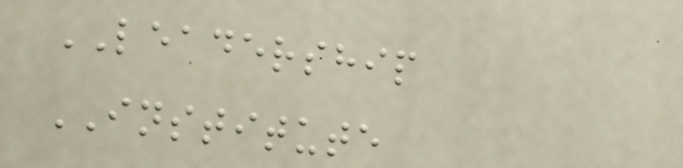LEADERSHIP
INSTITUTE
